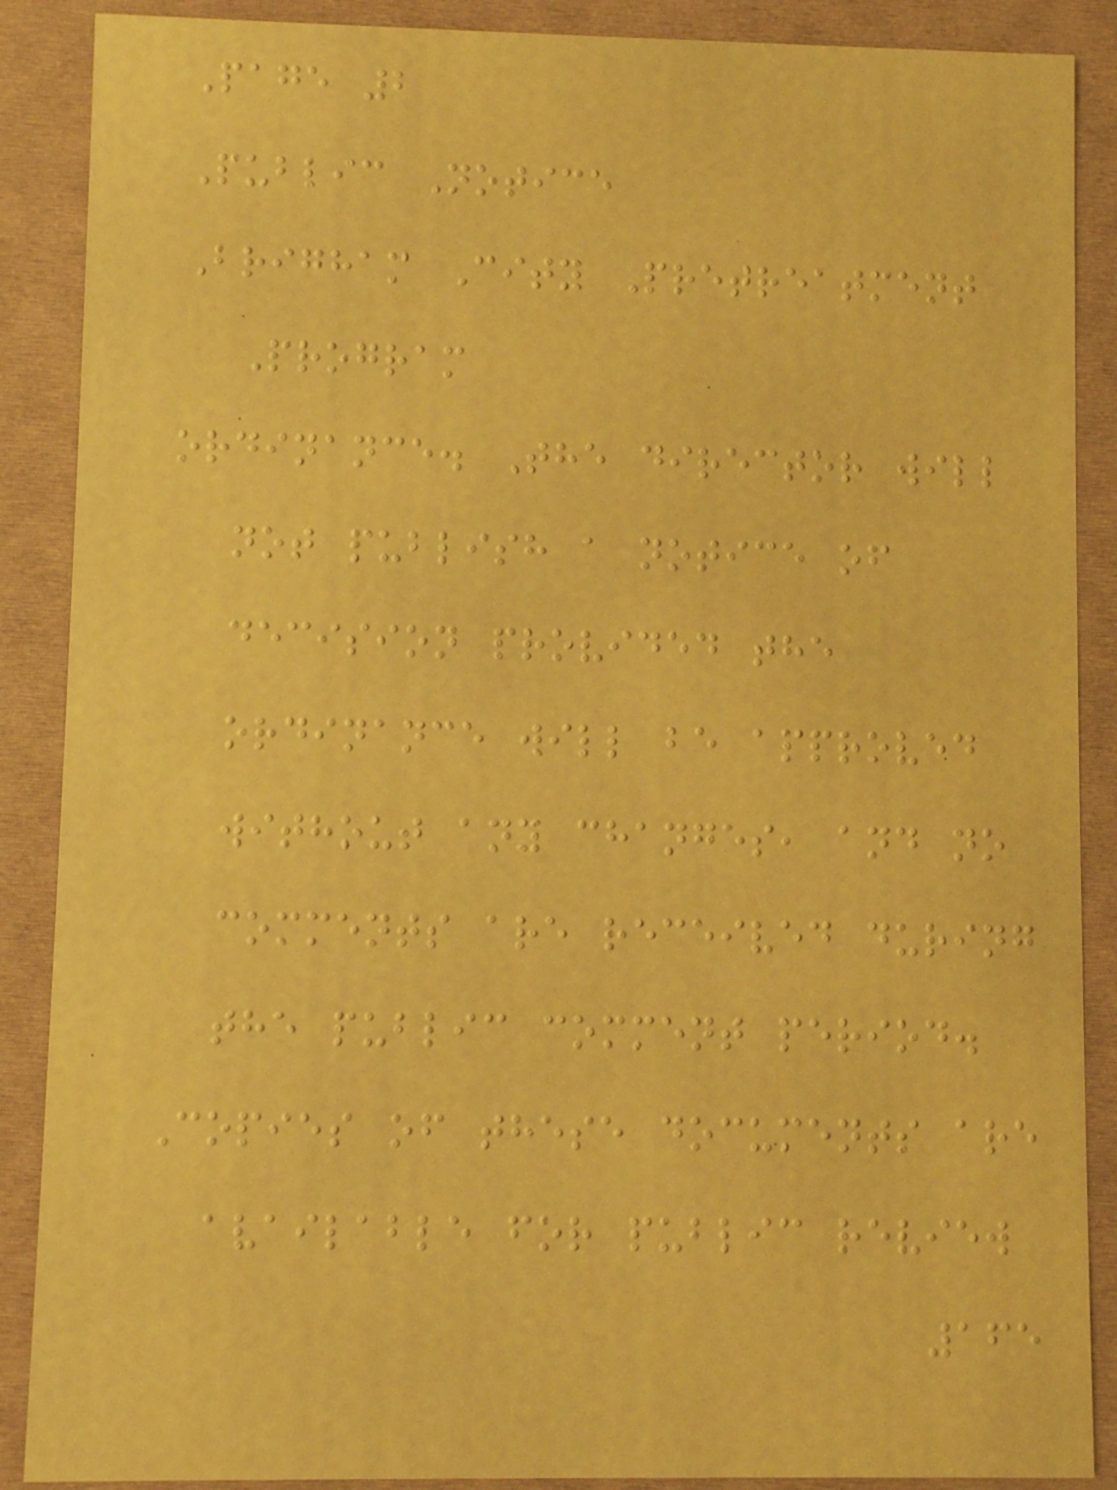Page 2
Public Notice
Brigham City Pretreatment
Program
ordinance. The director will
not publish a notice of
decision provided the
ordinance will be approved
without any changes, and no
comments are received during
the public comment period.
Copies of these documents are
available for public review
165
